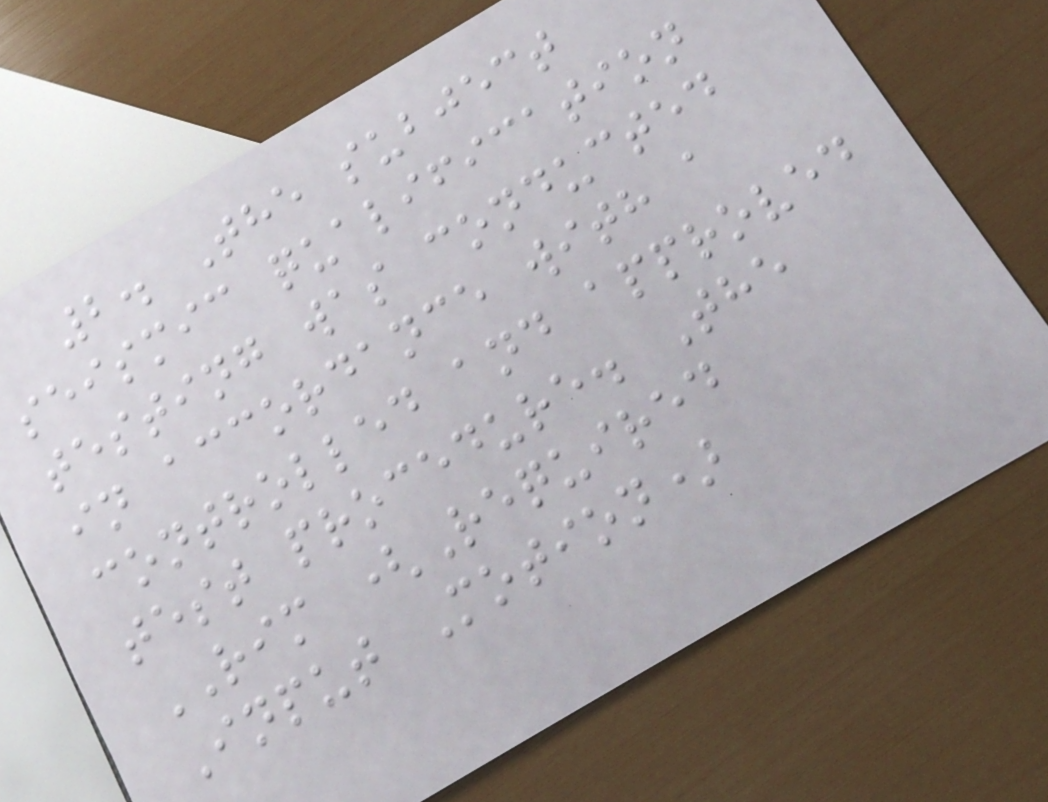2. The subject
seismic qualification
testing was conducted
in accordance with a
controlled and approved
test procedure. The
RIM (Required
Input Motion)
